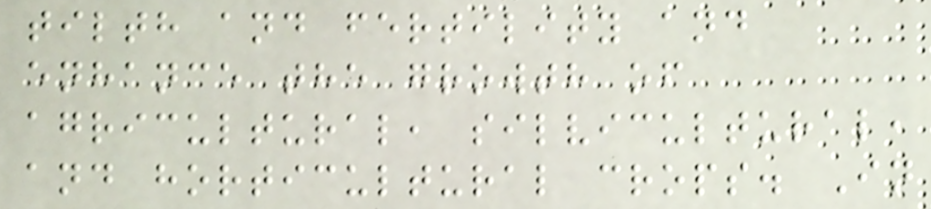tilth and fertility and
enhance the growth of
agricultural, silvicultural,
and horticultural crops. In
